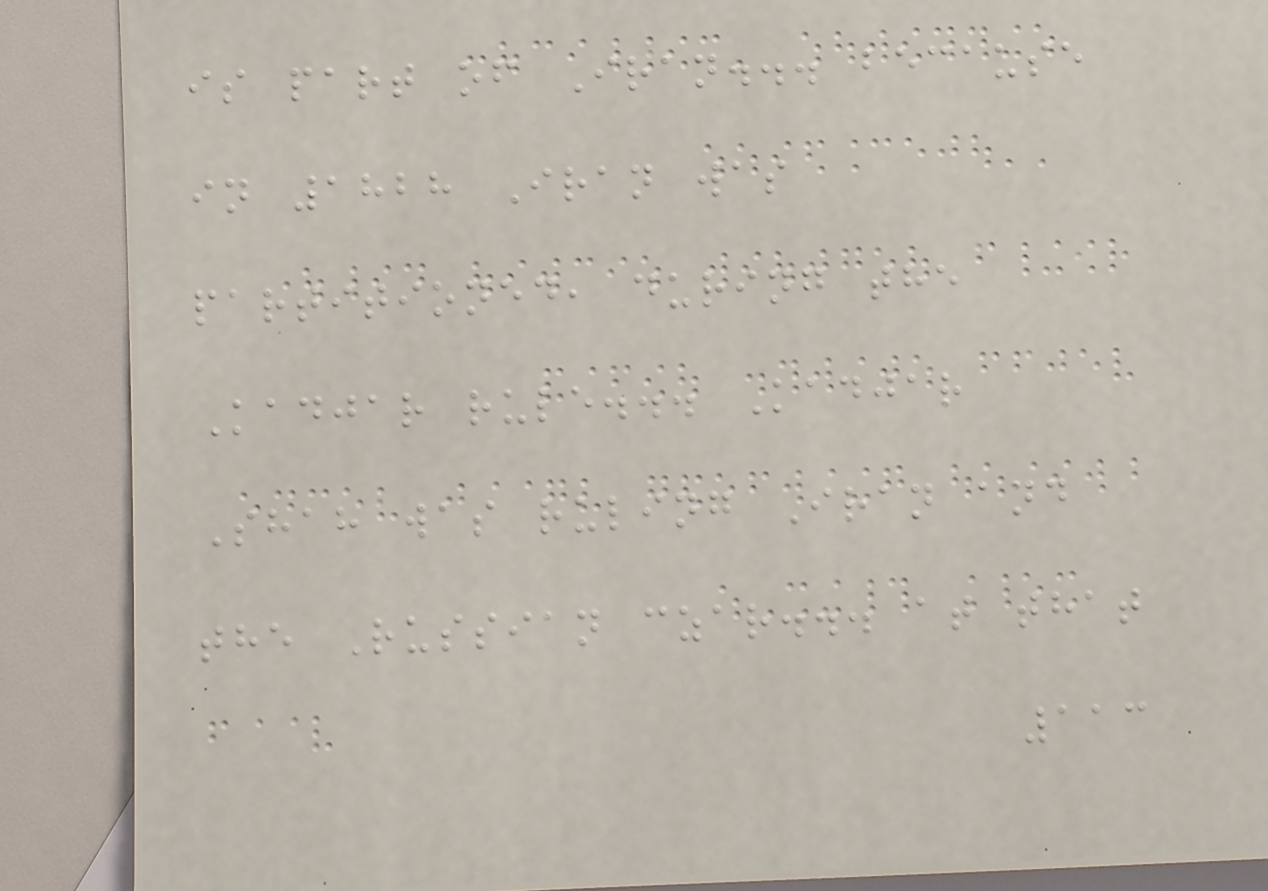is part of Iran... because
in 1828 Iran was
partitioned, during the
Kadjar rule... Kadjar
Shah was ruling Iran and
the Russian czar... at that
113
